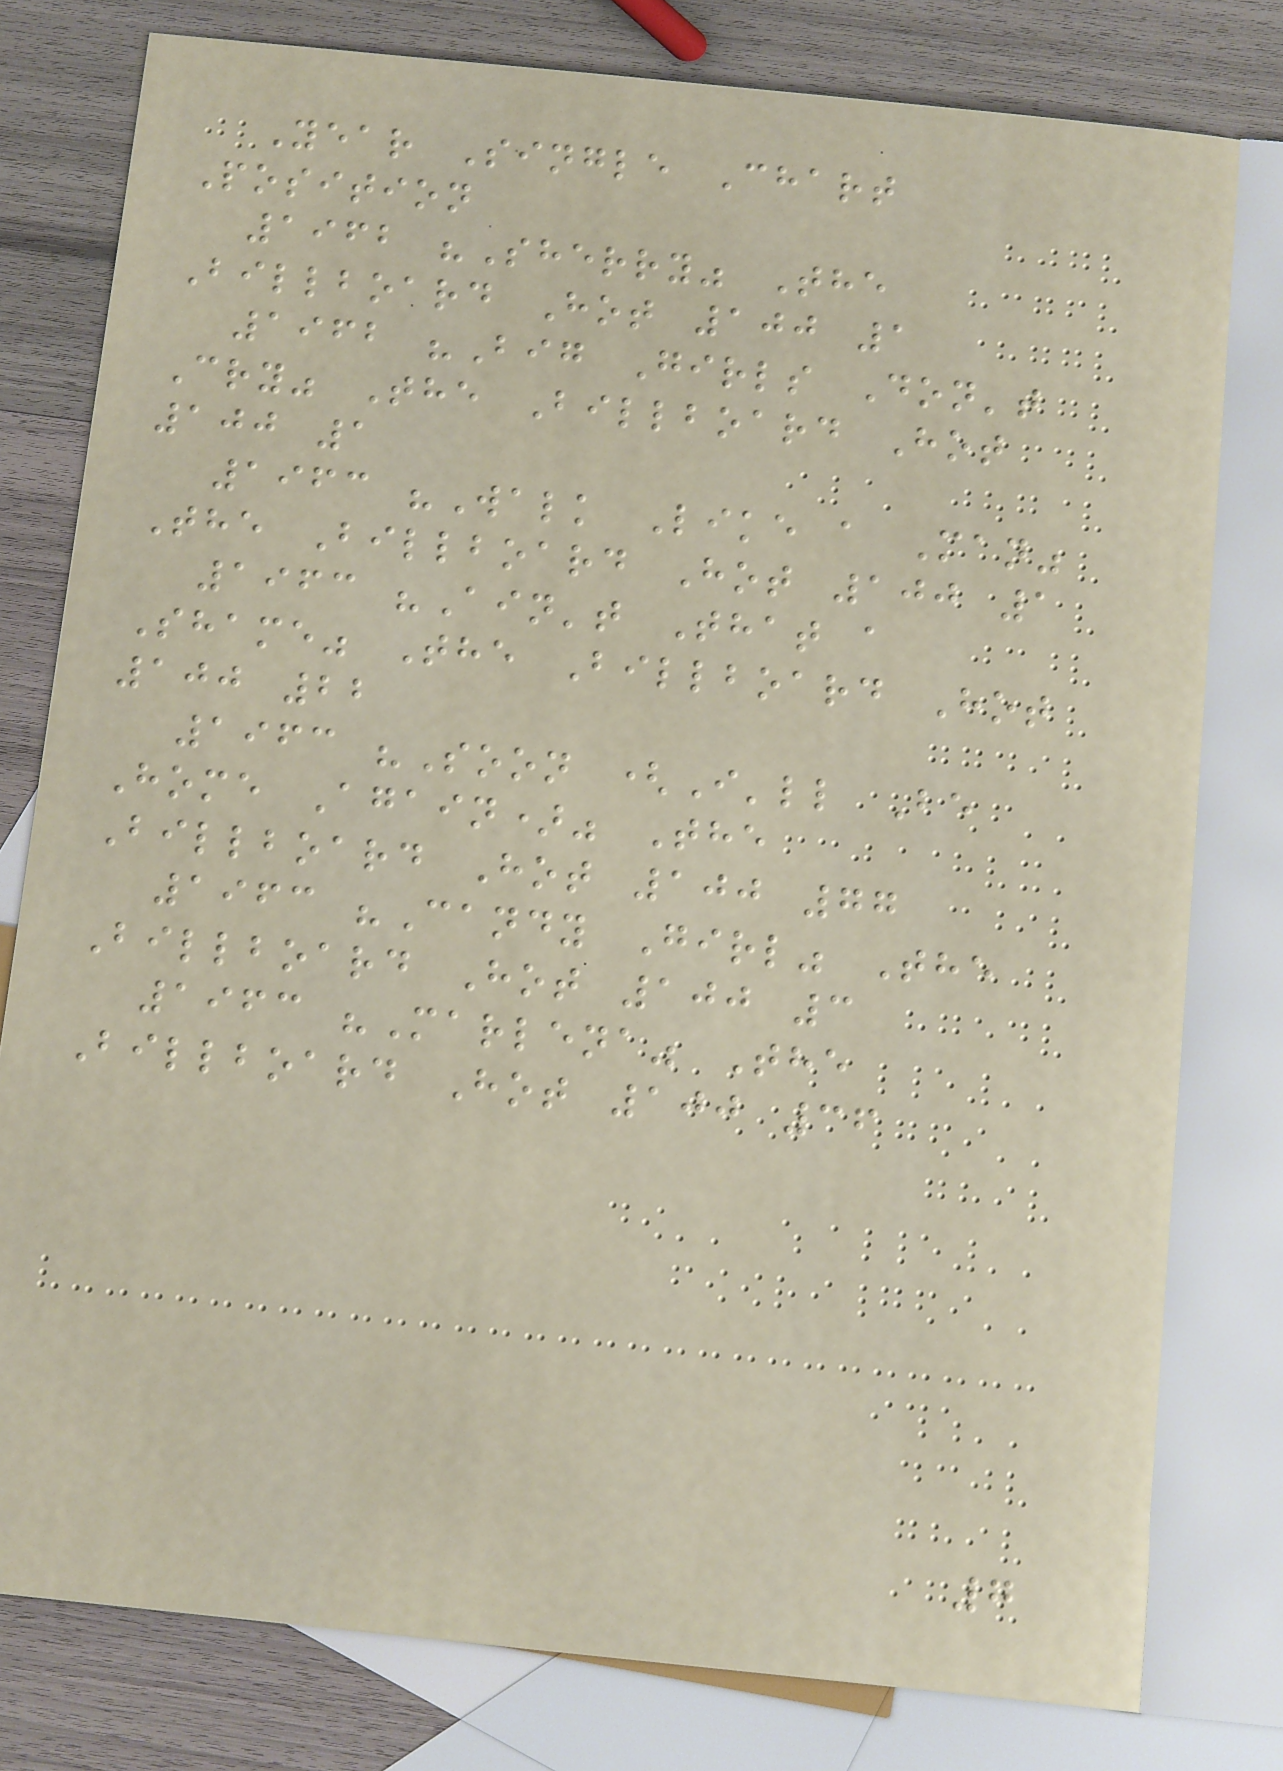Year Single Chart
Position
1962 "Sherry" The
Billboard Hot 100 1
1962 "Big Girls Don't
Cry" The Billboard Hot
100 1
1963 "Walk Like a Man"
The Billboard Hot 100 1
1963 "Ain't That a
Shame" The Billboard Hot
100 22
1963 "Soon (I'll Be
Home Again)" The
Billboard Hot 100 77
1963 "Candy Girl" The
Billboard Hot 100 3
1963 "Marlena" The
Billboard Hot 100 36
7
